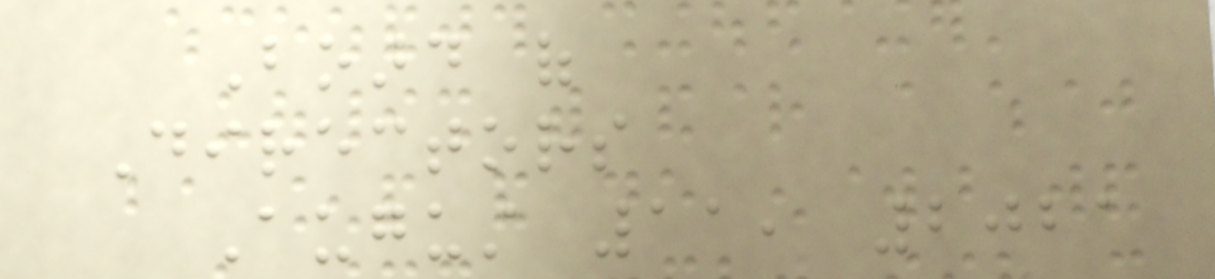Board of
Directors
August 11, 2021
